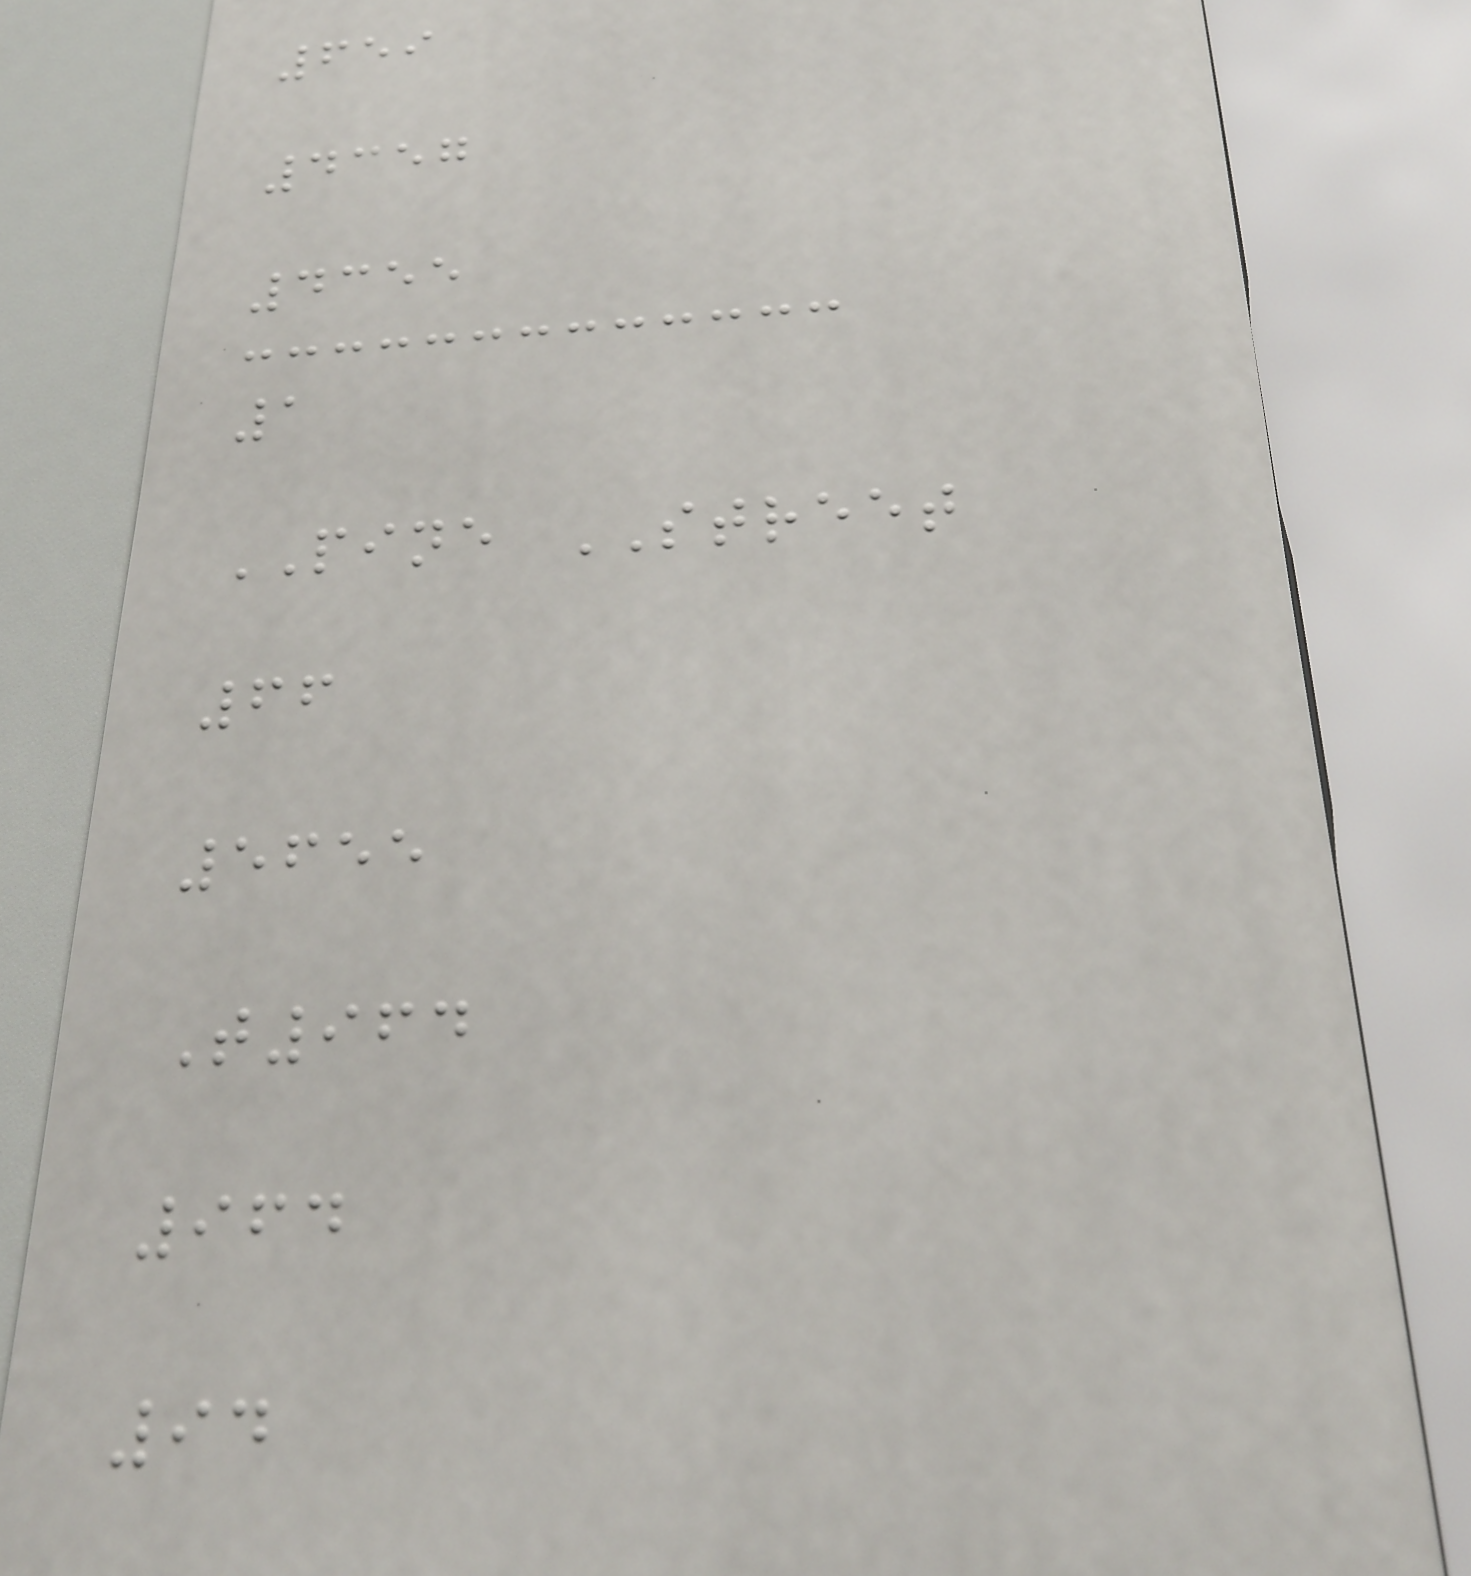659
4357
4355
1
PINE STREET
66
5655
T964
964
94
